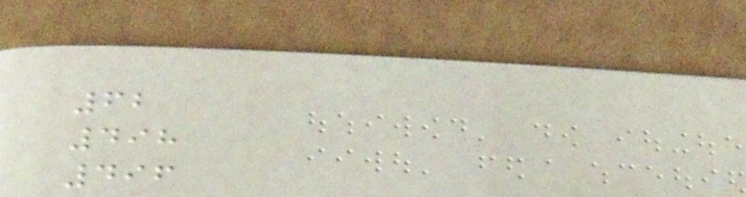62
498
496
